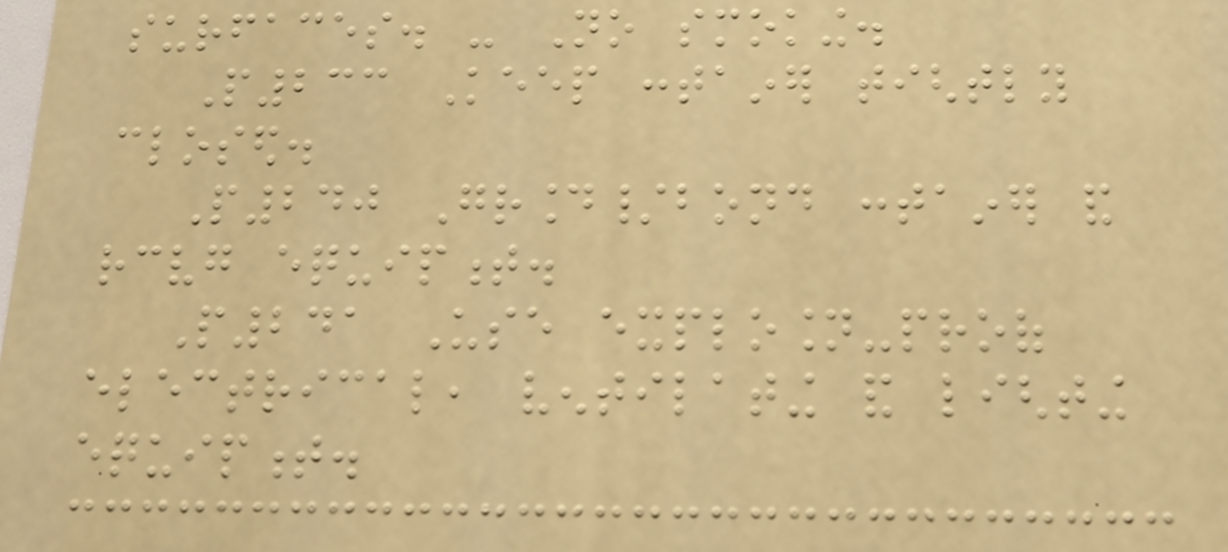surfaces. - No smoking.
P233 Keep container tightly
closed.
P240 Ground/bond container and
receiving equipment.
P241 Use explosion-proof
electrical, ventilating and lighting
equipment.
